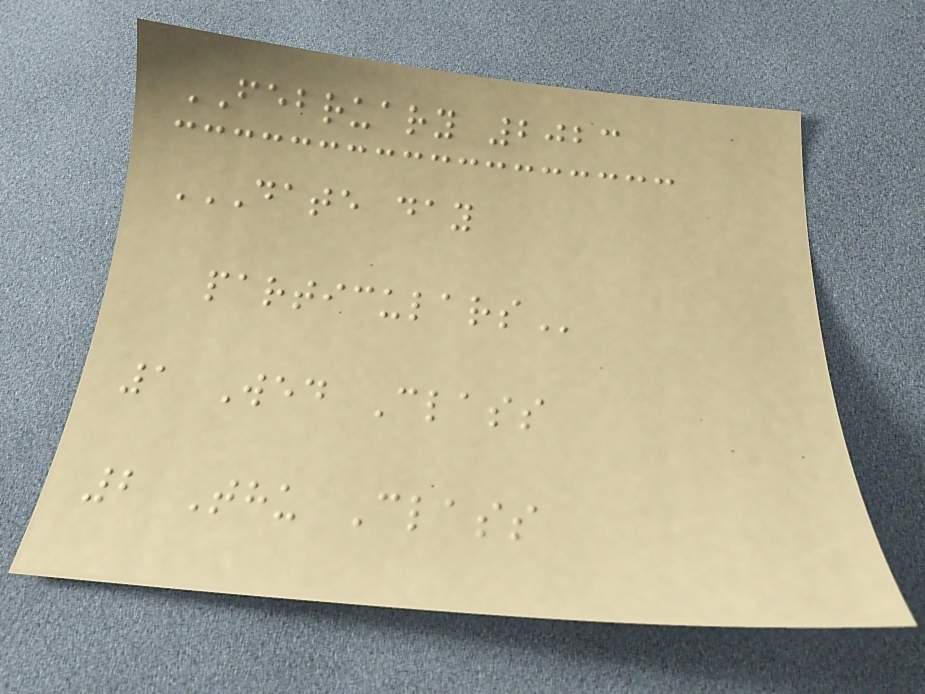FEBRUARY 2023
DATE DAY
PARTICULARS
1 Wed Class
2 Thu Class
